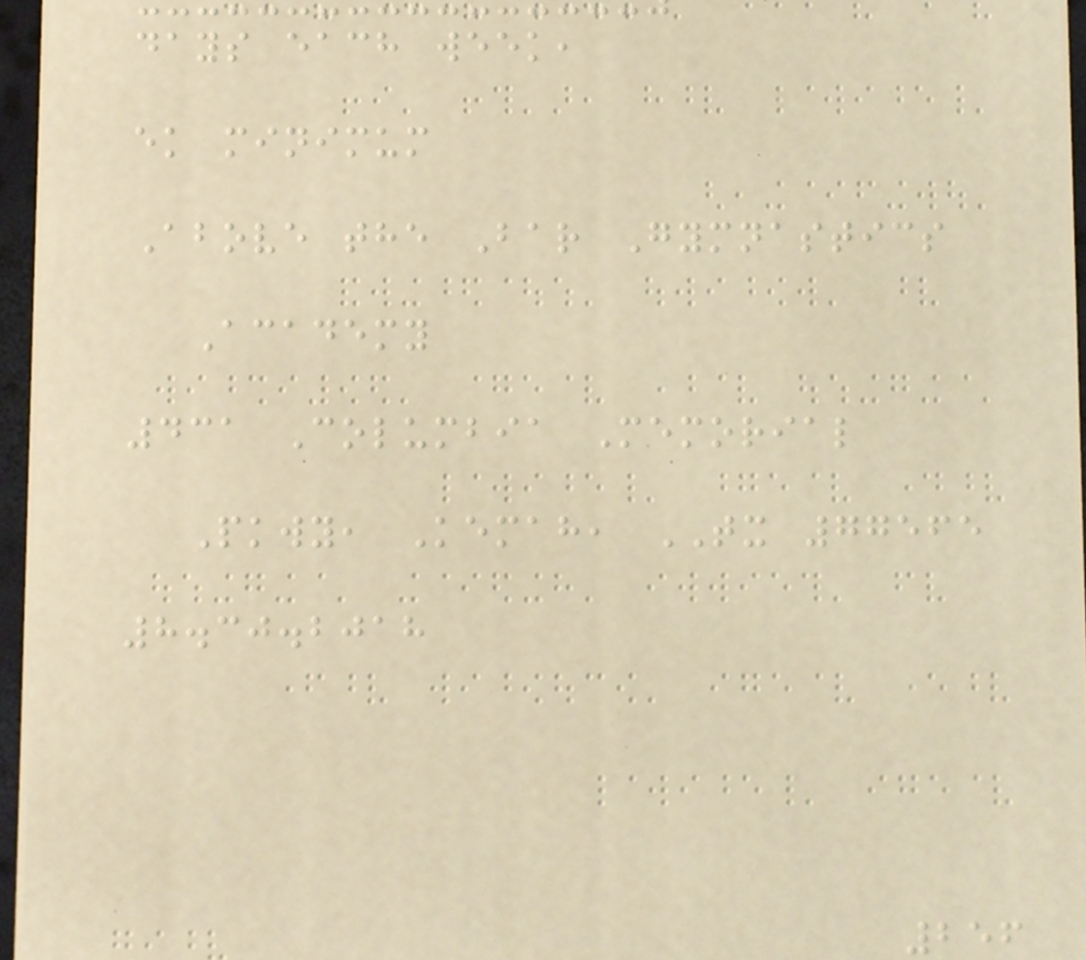days each week,
ek minimum
Above the Bar Gymnastics
Academy
431 Columbia Memorial
Pkwy, Kemah, TX 77565
8.30.2018
256
